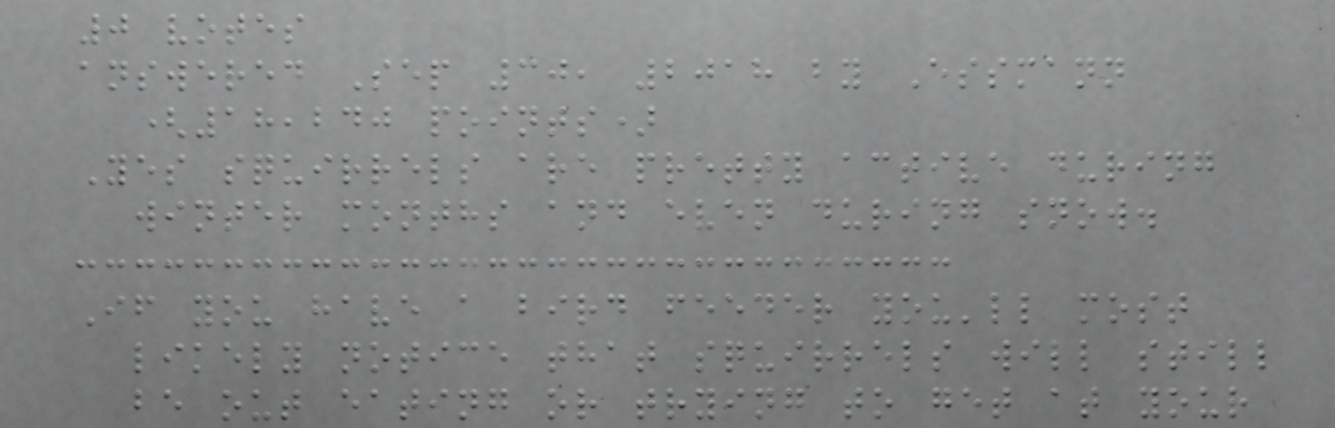0 votes
answered Sep 30, 2018 by Essmann
(18,240 points)
Yes squirrels are pretty active during
winter months and even during snow.
If you have a bird feeder you'll most
likely notice that squirrels will still
be out eating or trying to get at your
